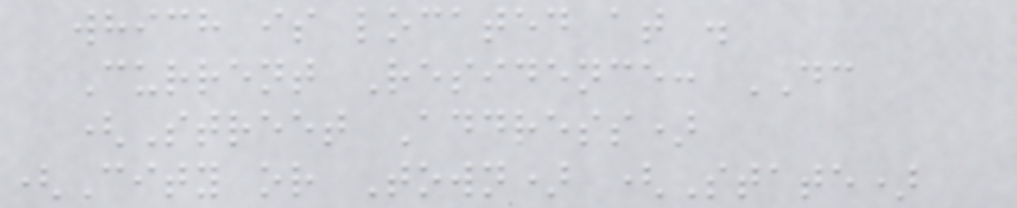which is located at .
Current Residence: DC
(Street Address)
(City or Town) (State)
